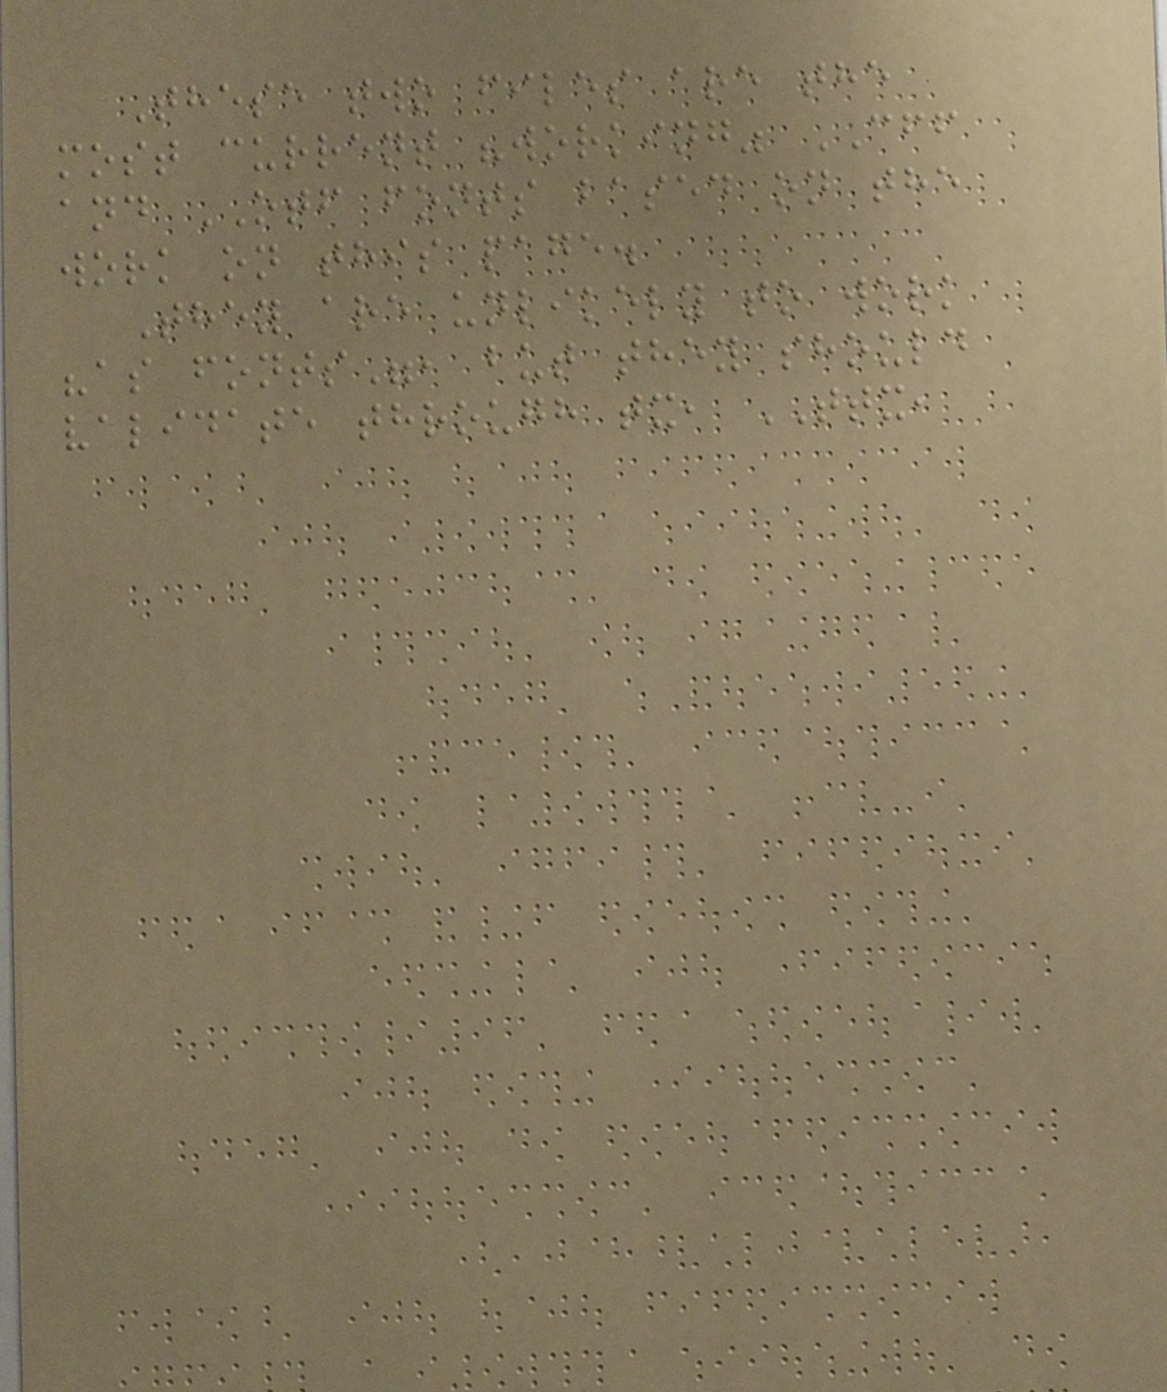These two files are the
most current "working" CFF
and OTF fonts based on the
work on this page.
They are unlikely to work
"as fonts", but they should
validate through tx, TTX,
